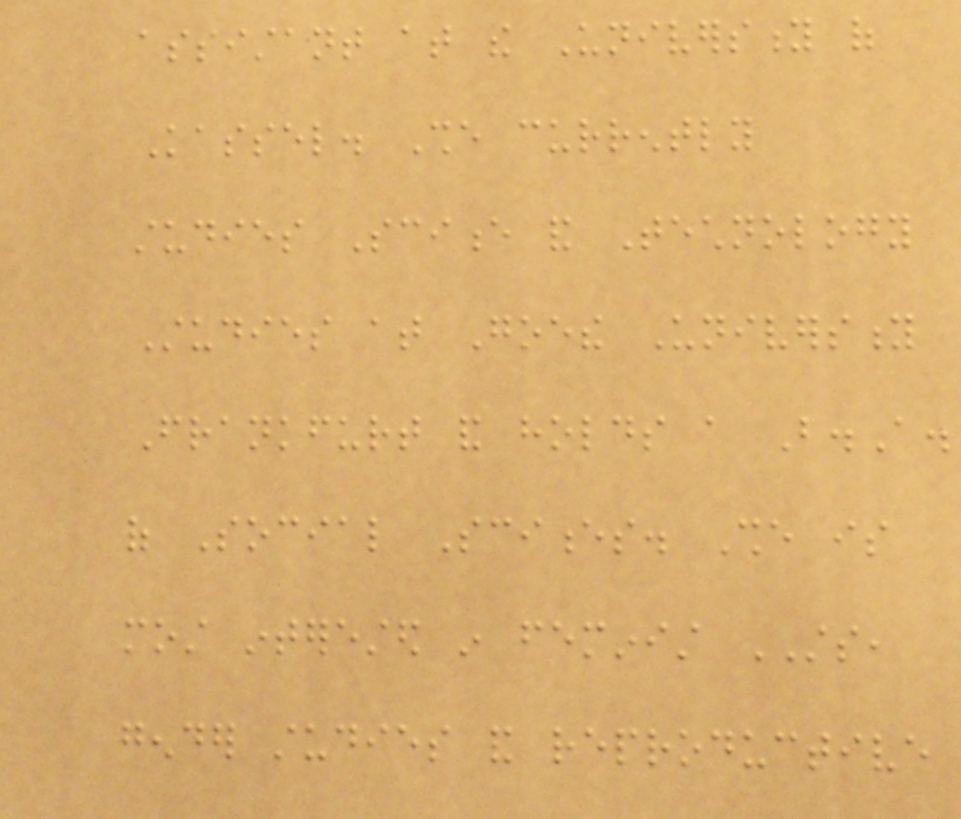assistant at the University of
Kassel. She currently
studies Science and Technology
Studies at Goethe University
Frankfurt and holds a B.A.
of Social Sciences. She is
most interested in feminist STS,
gender studies and reproductive
